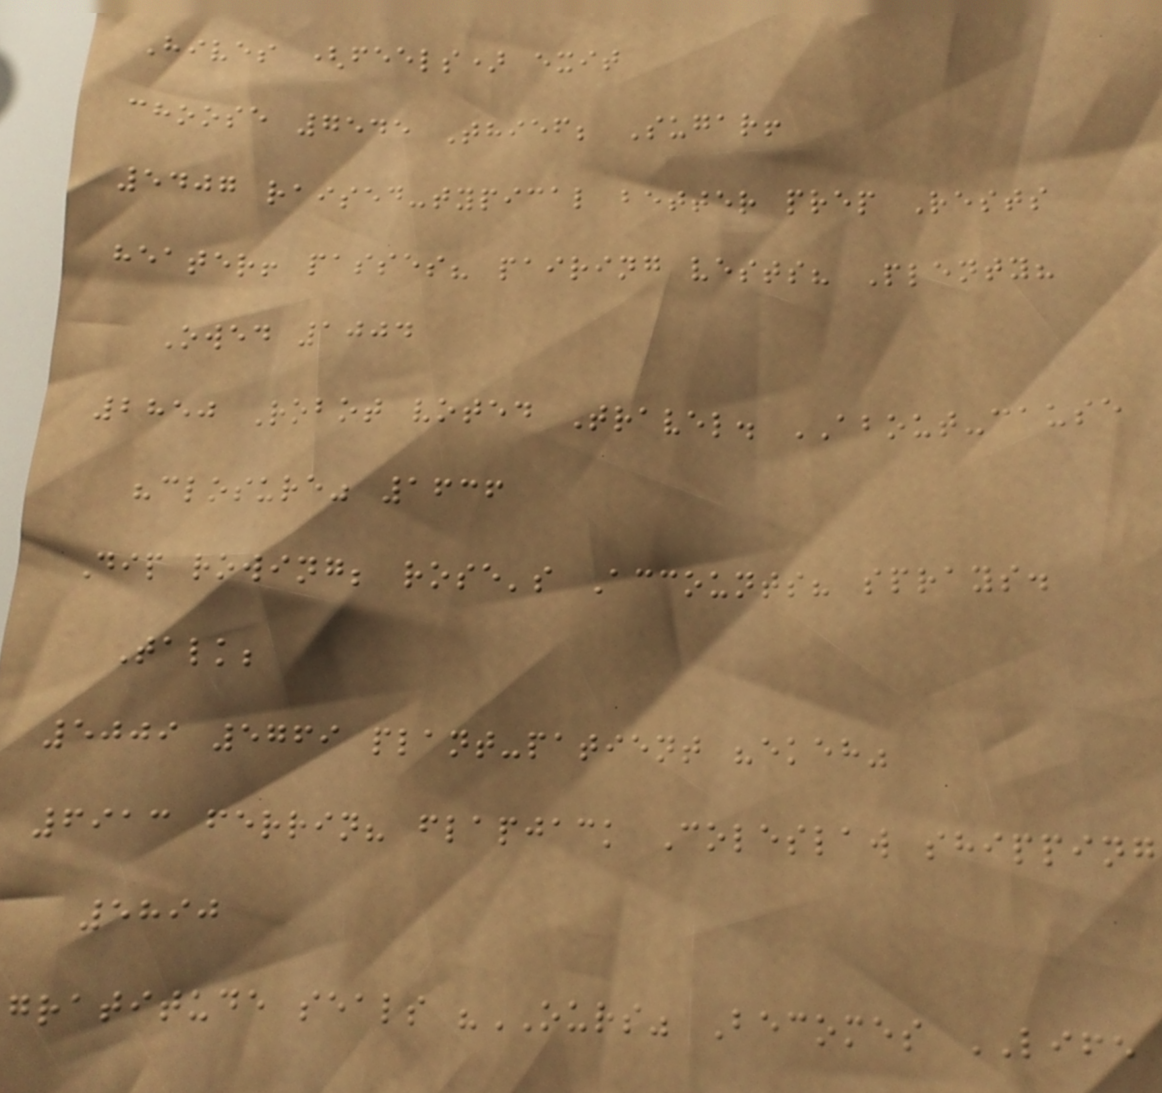Hives (feels) exit
choose 7545 Thief; Sugar!
5407 raised-typical better prep Rests
heater! passes? pairing vests? Plenty?
Owed 1004
2850 Robot voted Travel. ABOUT-cause
"closure" 1636
Dip rowing; rose's Accounts? sprays.
Talk;
5009 5769 plant-patient "ekeh"
6913 ferrin? flapjack Coleslaw shipping
5890
gratitude seals "OURS" Becomes LIFE
